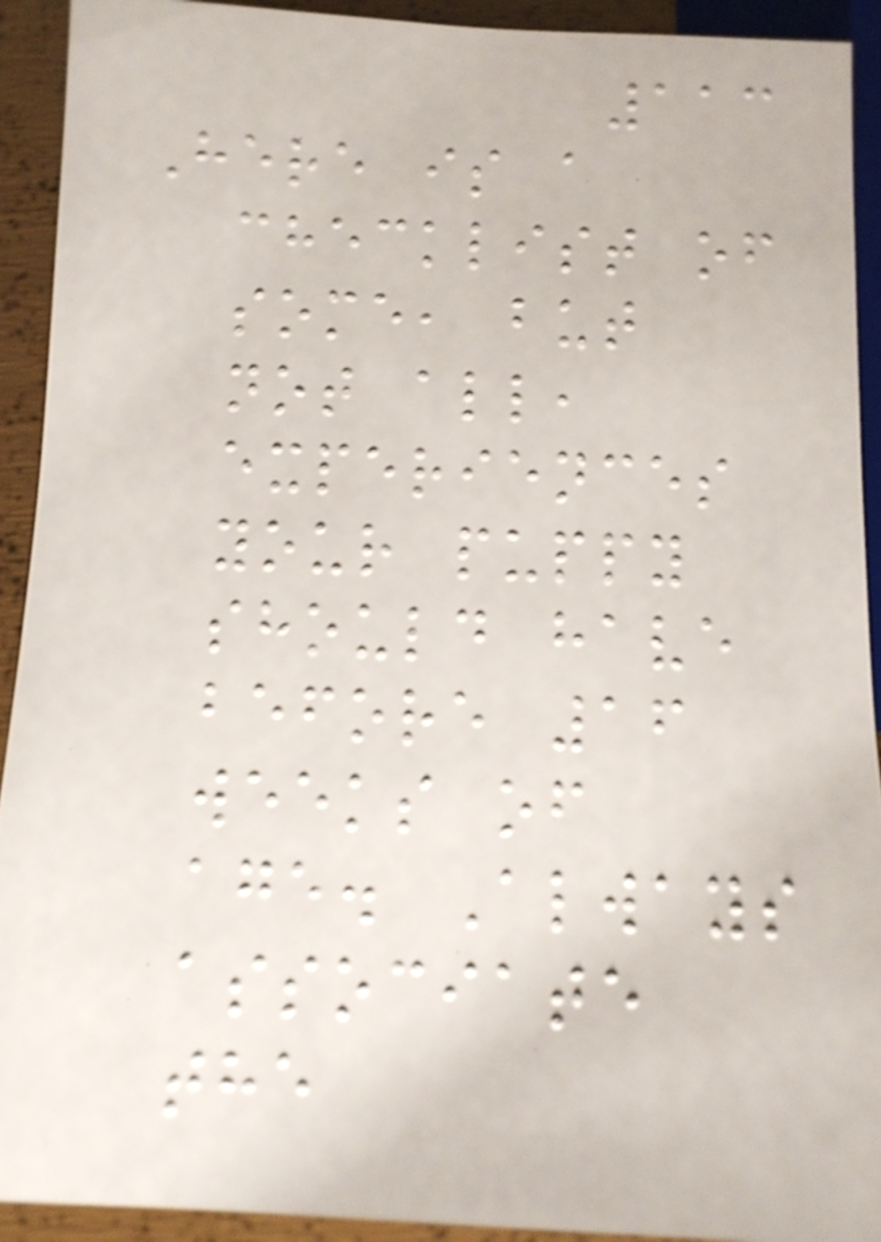113
Here is a
checklist of
some, but
not all,
experiences
your puppy
should have
before 16
weeks of
age. Always
associate
the
